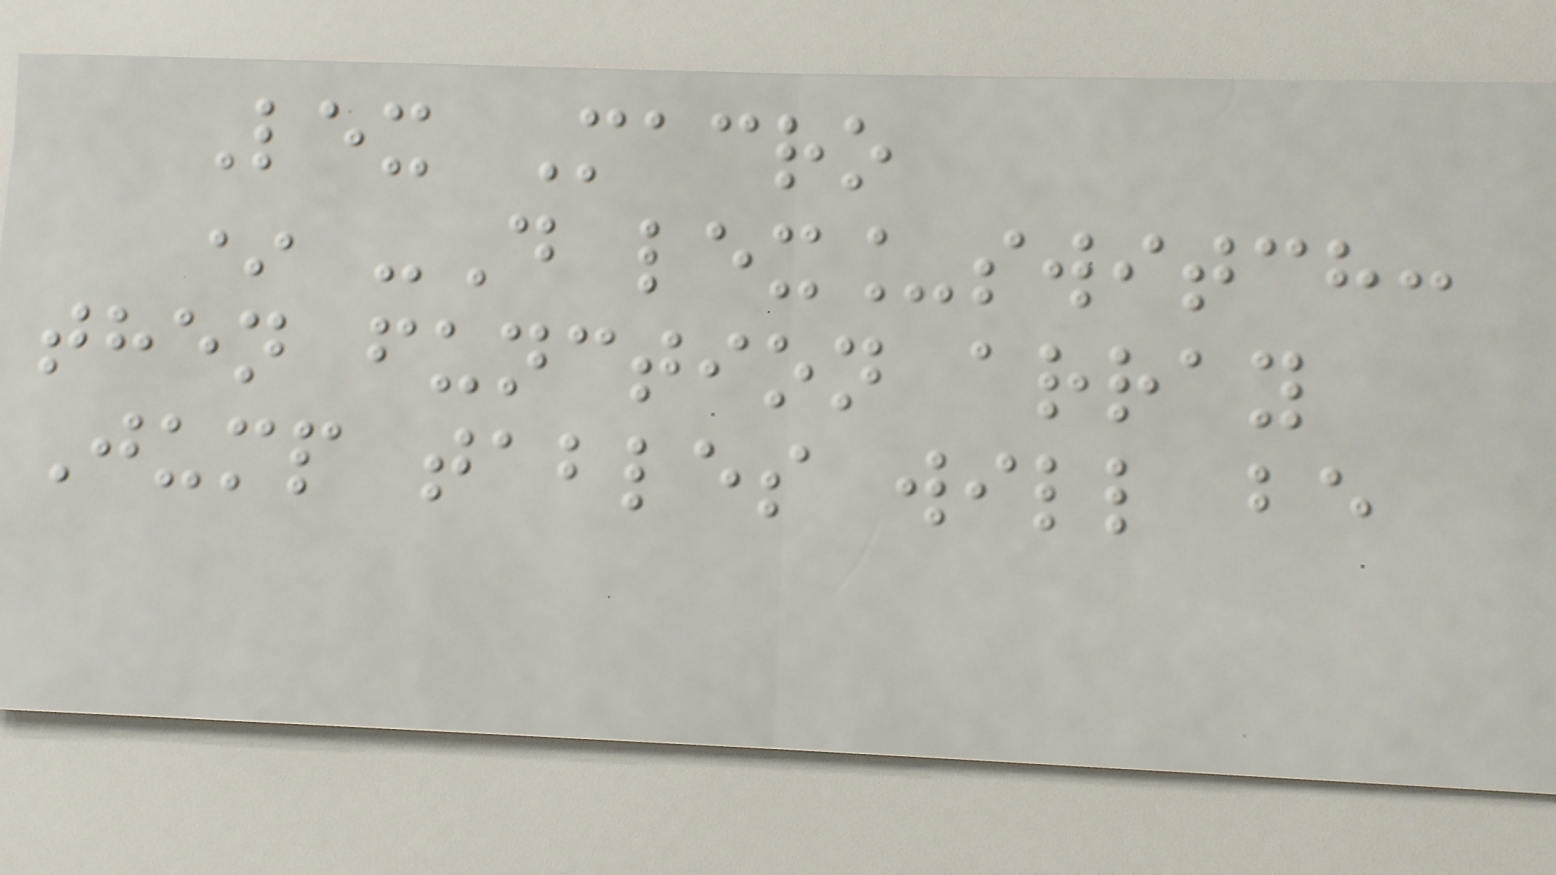Lex Macro
* -D lex_switch:
then function array
Jump tables will be
